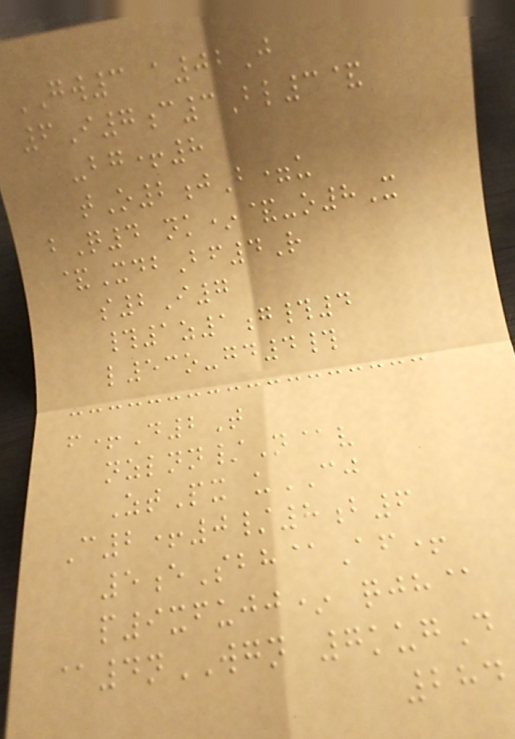GW3 a02J
6I7c3Bl3&
-bg+8
tO2jB=u
bQ4 nk*&-o8X
&XdbBf4R
s2I7
#1z1g#4
l53o-gd4#
f+D2T
nzlnn/N@v
ZtPx uCJ
C2+0/8b6
5eSbh@Af+
p9xfujj* qjh@
@4nWGN 7kugD
284
